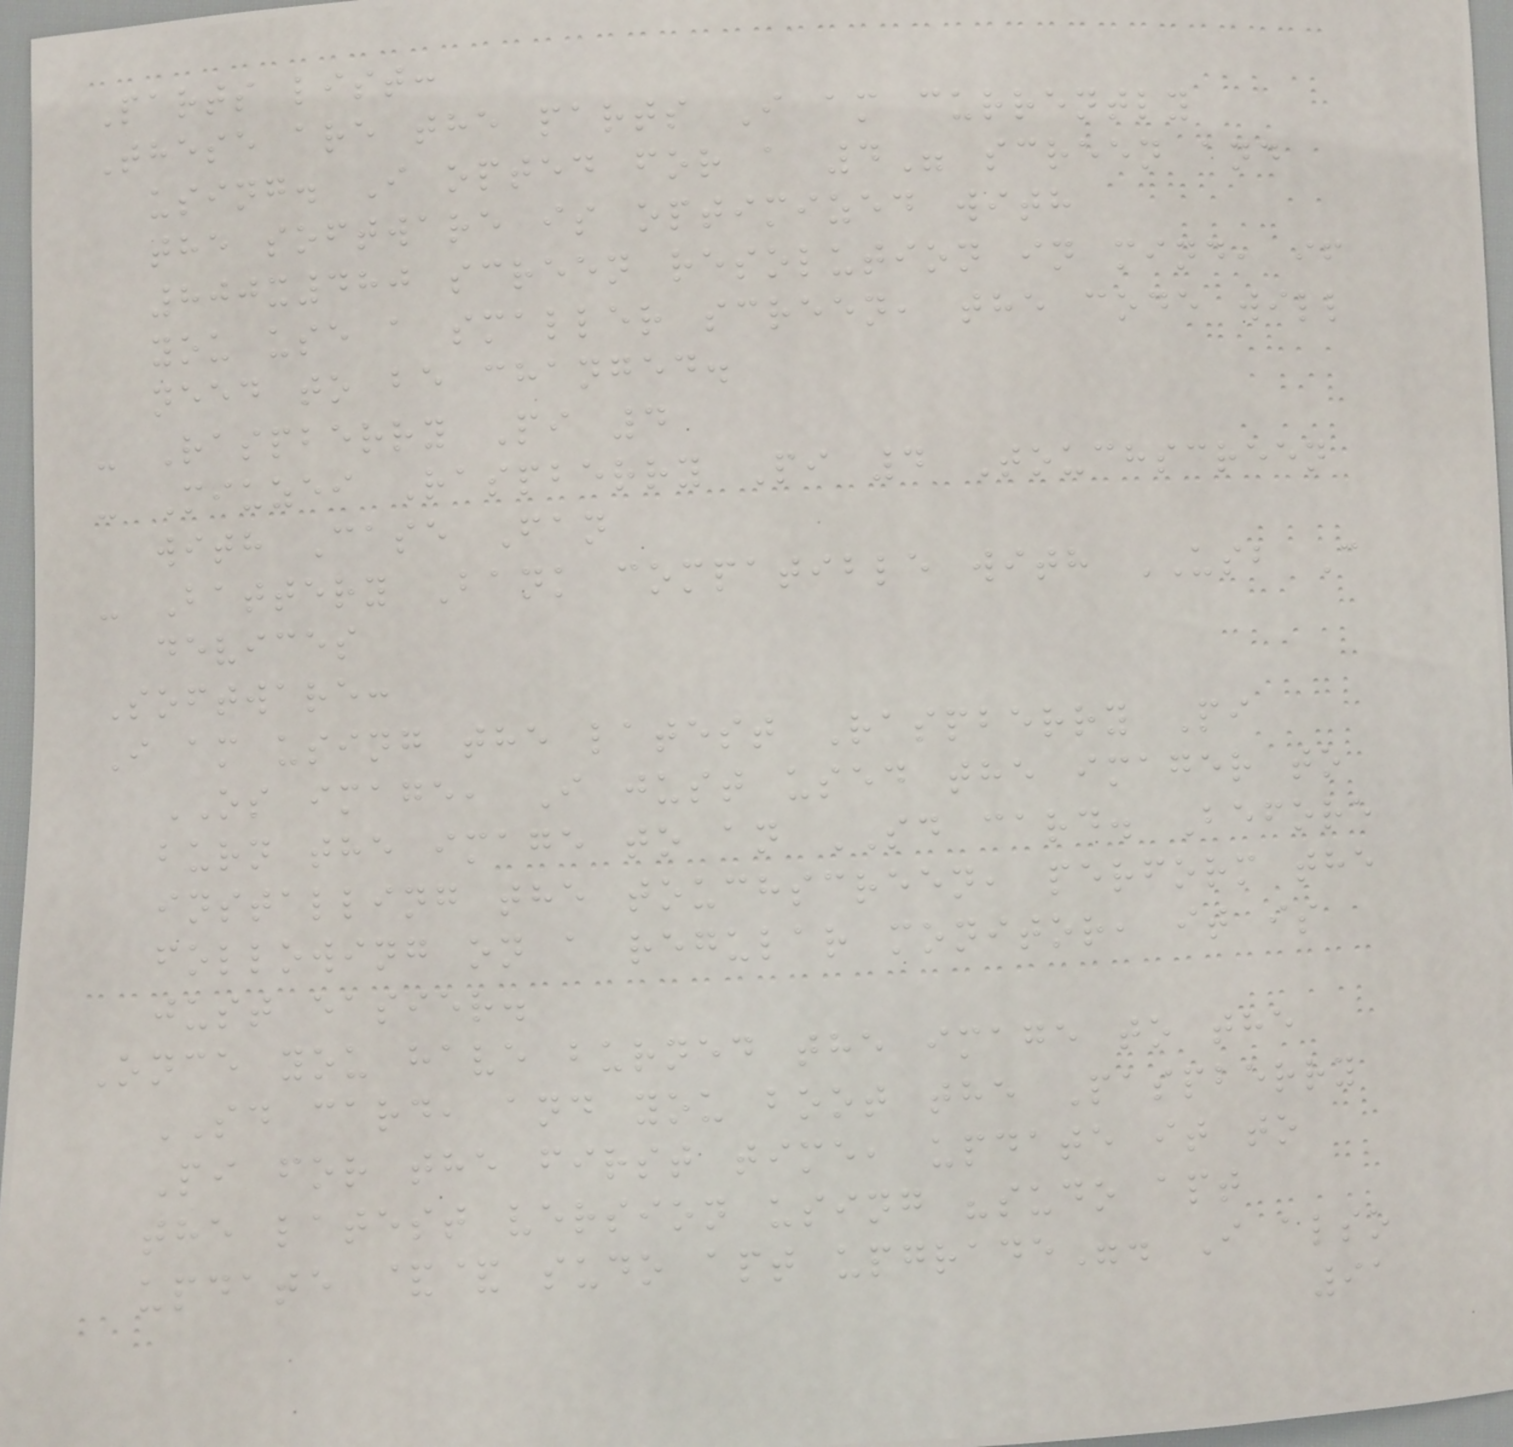Parts list:
These are the parts I am currently
using. I opted for a 4" screen and
the software is optimized with
800x480 screen resolution in mind, if
you use a smaller screen, the code will
need to be changed.
- Raspberry Pi 4
- Miuzei Raspberry Pi 4 Touchscreen
with Case Fan
- Battery Bank compatible with USB C
devices
Software:
I am using the latest Raspberry Pi
OS image, I just used the imager to
burn the image to an SD card. Before
installing the touchscreen, perform the
following on a regular monitor, it is
just easier.
Once you have burned the image to the
SD card, and you boot the Paspberry
Pi for the first time, update it to
the latest version using "sudo apt
update && sudo apt upgrade". I also
91
